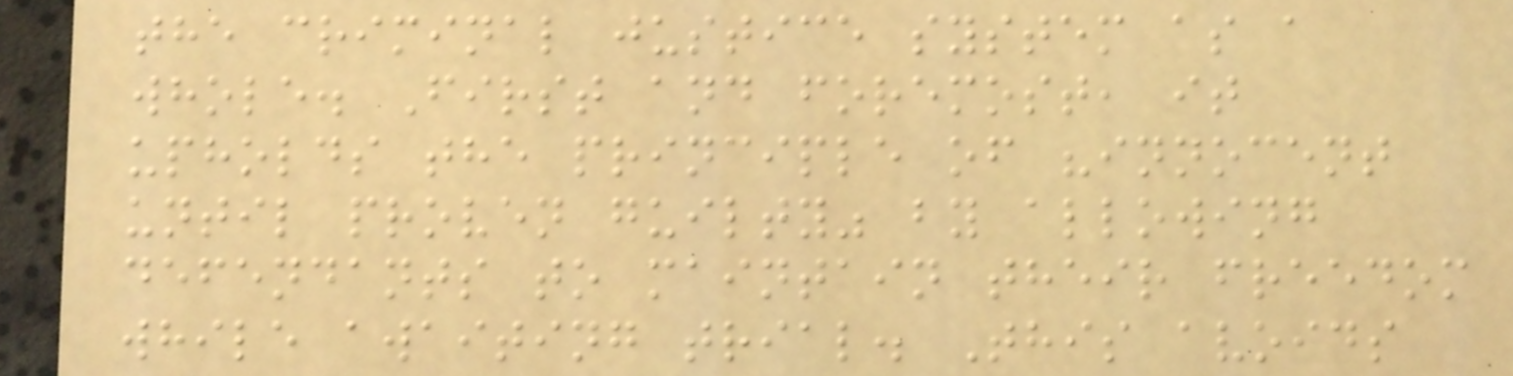the criminal justice system as a
whole. First and foremost, it
upholds the principle of "innocent
until proven guilty" by allowing
defendants to maintain their freedom
while awaiting trial. This avoids
